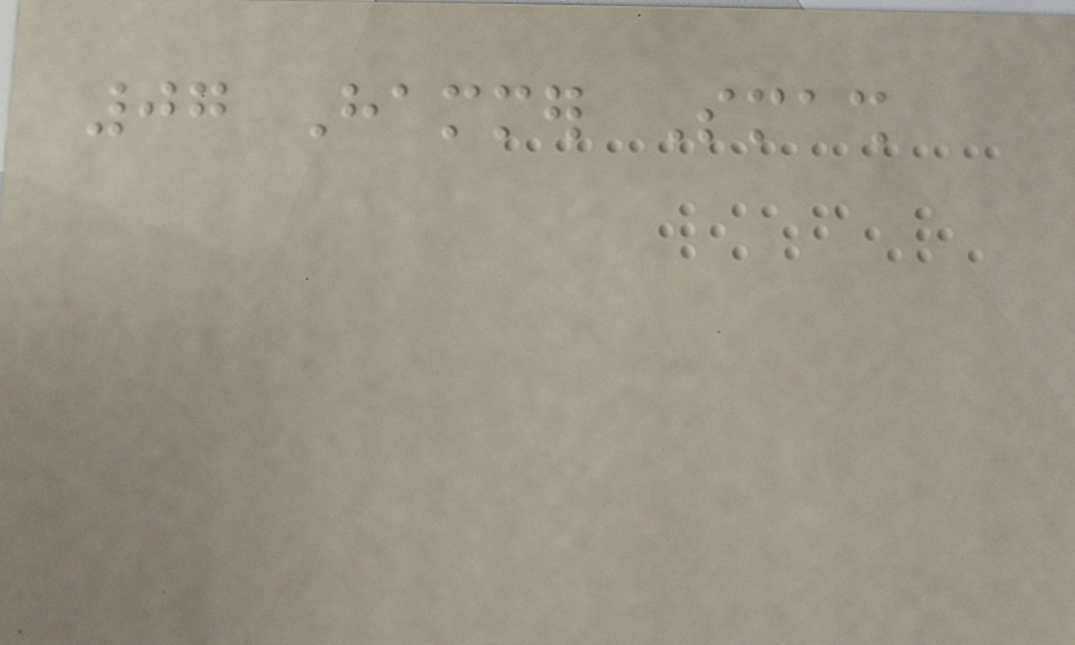07 Hammer Smash
